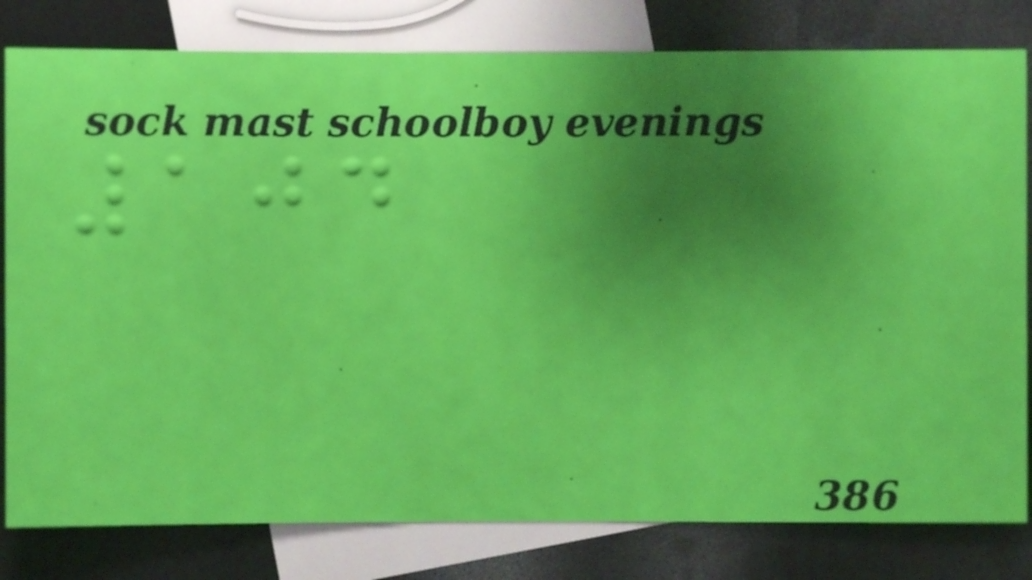104
